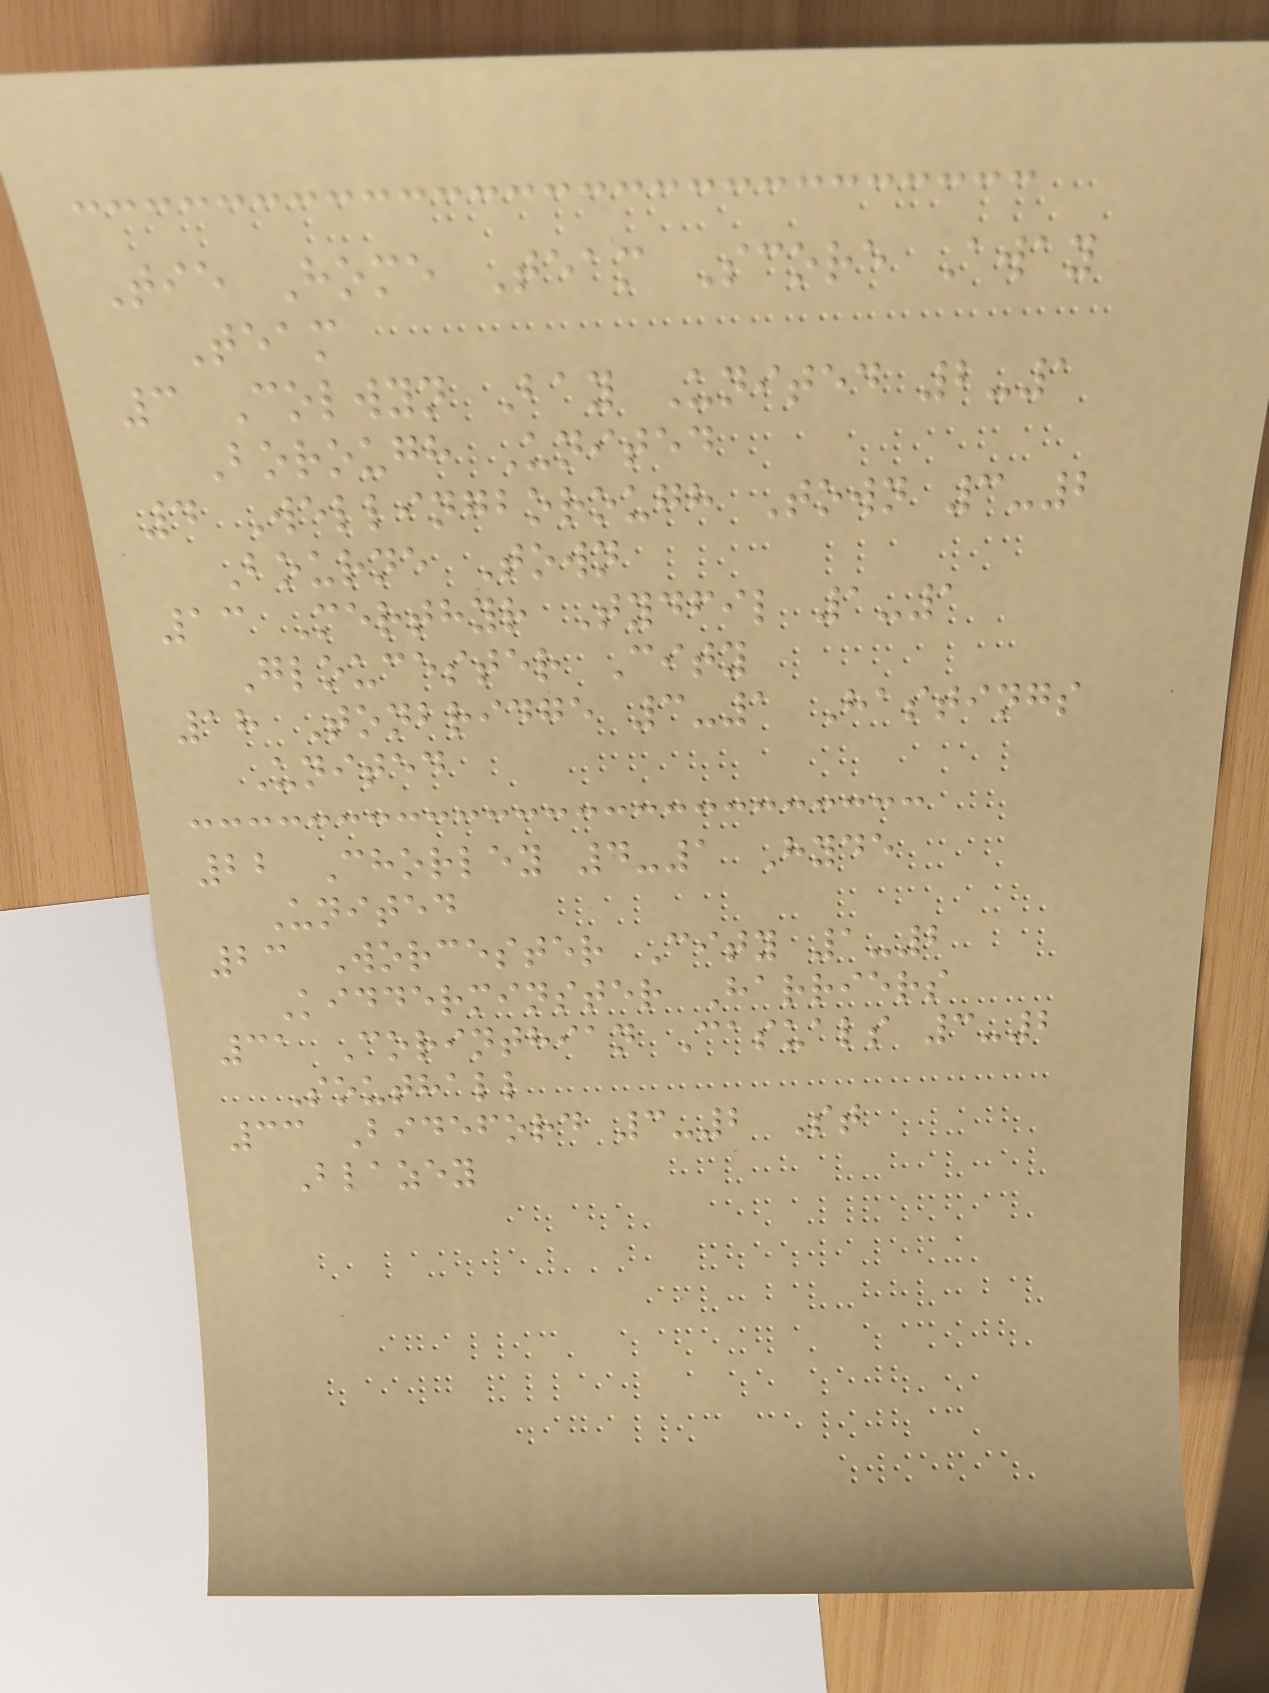Tie Home Team Score Away
Team
3 Colwyn Bay United 2-1
Borough United
4 Wellingborough Town 3-2
Bourne Town
13 Merthyr Tydfil 1-1
Gloucester City
18 Tonbridge 3-1 Hastings
United
22 Chorley 4-1 Hyde
United
23 Worcester City 1-2
Kidderminster Harriers
31 Corinthian Casuals 3-2
Southall
33 Bideford 3-2 St
Blazey
